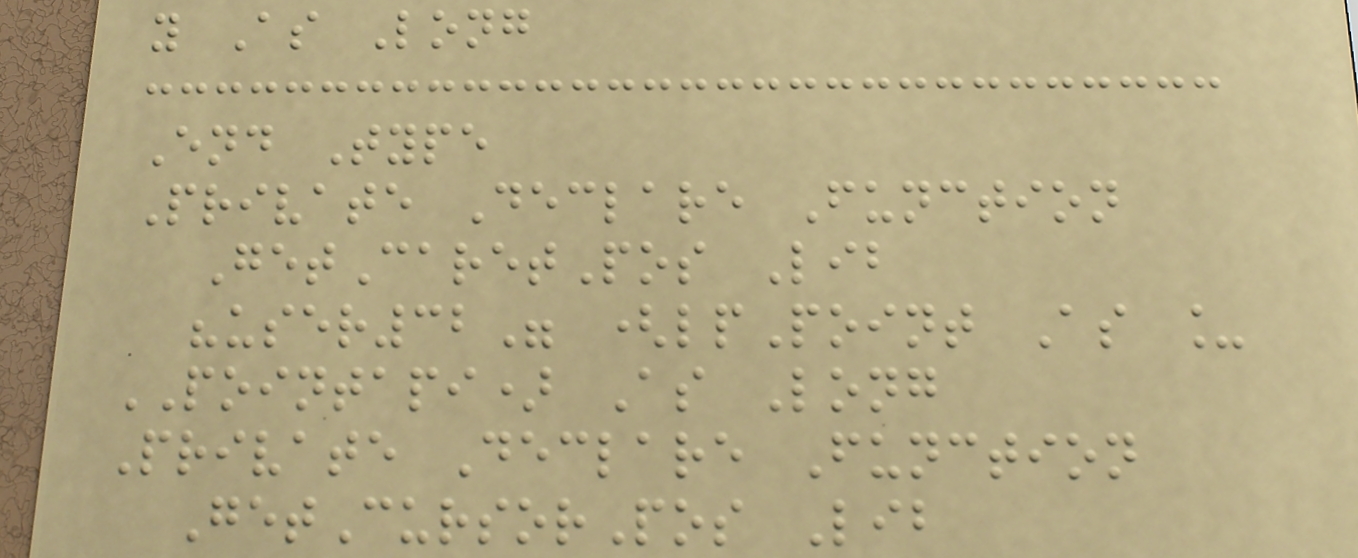y As Long
End Type
Private Declare Function
GetCaretPos Lib
"user32" (lpPoint As _
POINTAPI) As Long
Private Declare Function
GetCursorPos Lib
